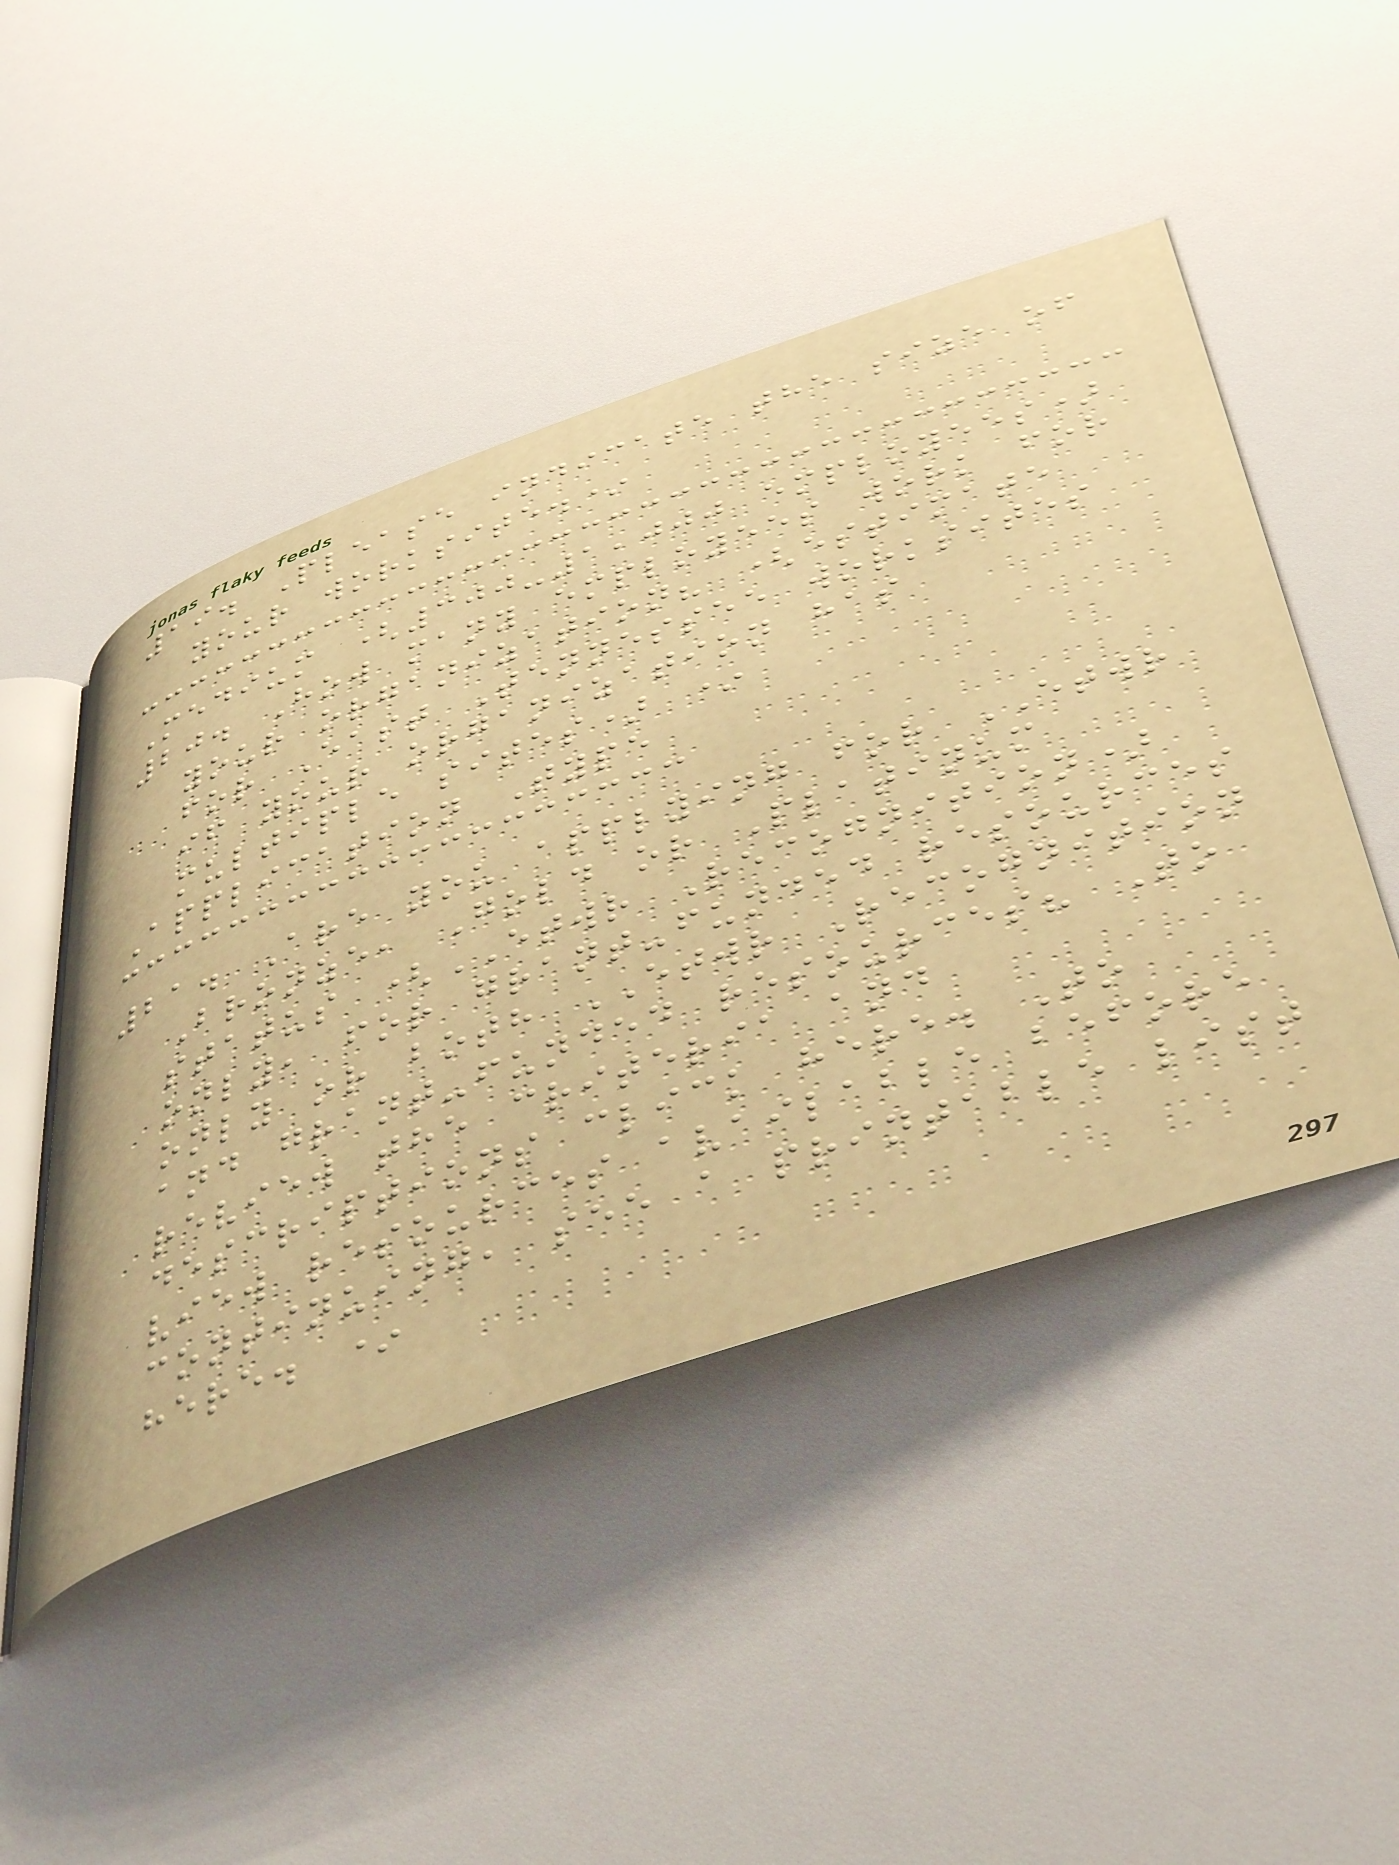19. Please indicate the size of
your worksite.*
Medium (300-1,000 employees)
20. How many employees work for
your organization? (estimate
for East Tennessee worksites
if your organization has
multiple sites) *
Application Type
21. Are you applying for ETWR
Bronze, Gold or Platinum
status (ETWR Recognition)
only, for grant-funded resources
only or both ETWR Recognition
and grant-funded resources? To
review the criteria and
descriptions click here. To
view resources available before
continuing, see a printable list
here. *
